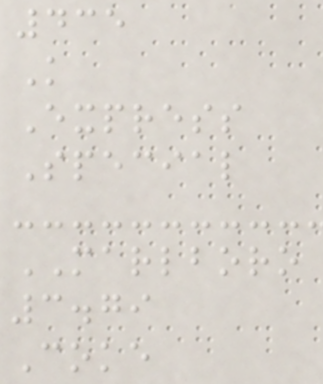435
K
Express
Special
MARLBORO
3.79
Coke
